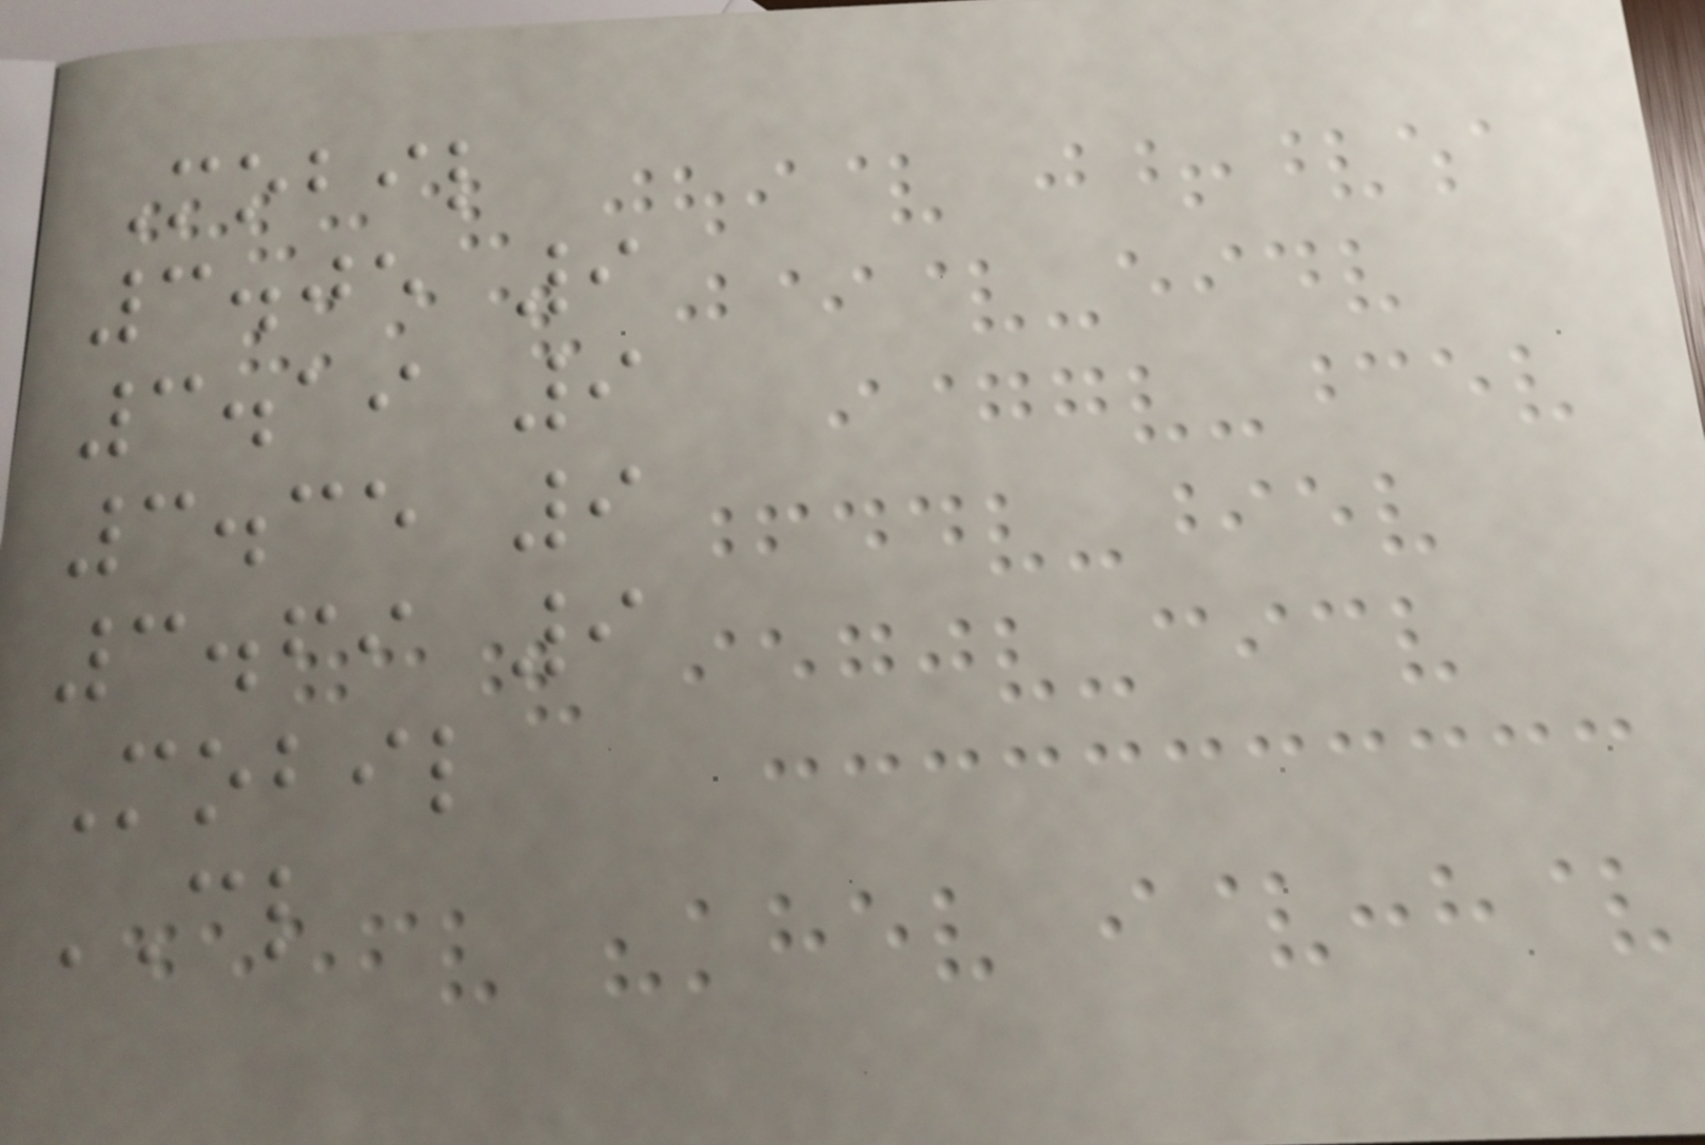Mobil
3.05 9
3.19 9
3.35 9
3.69 9
Mobil
CL
